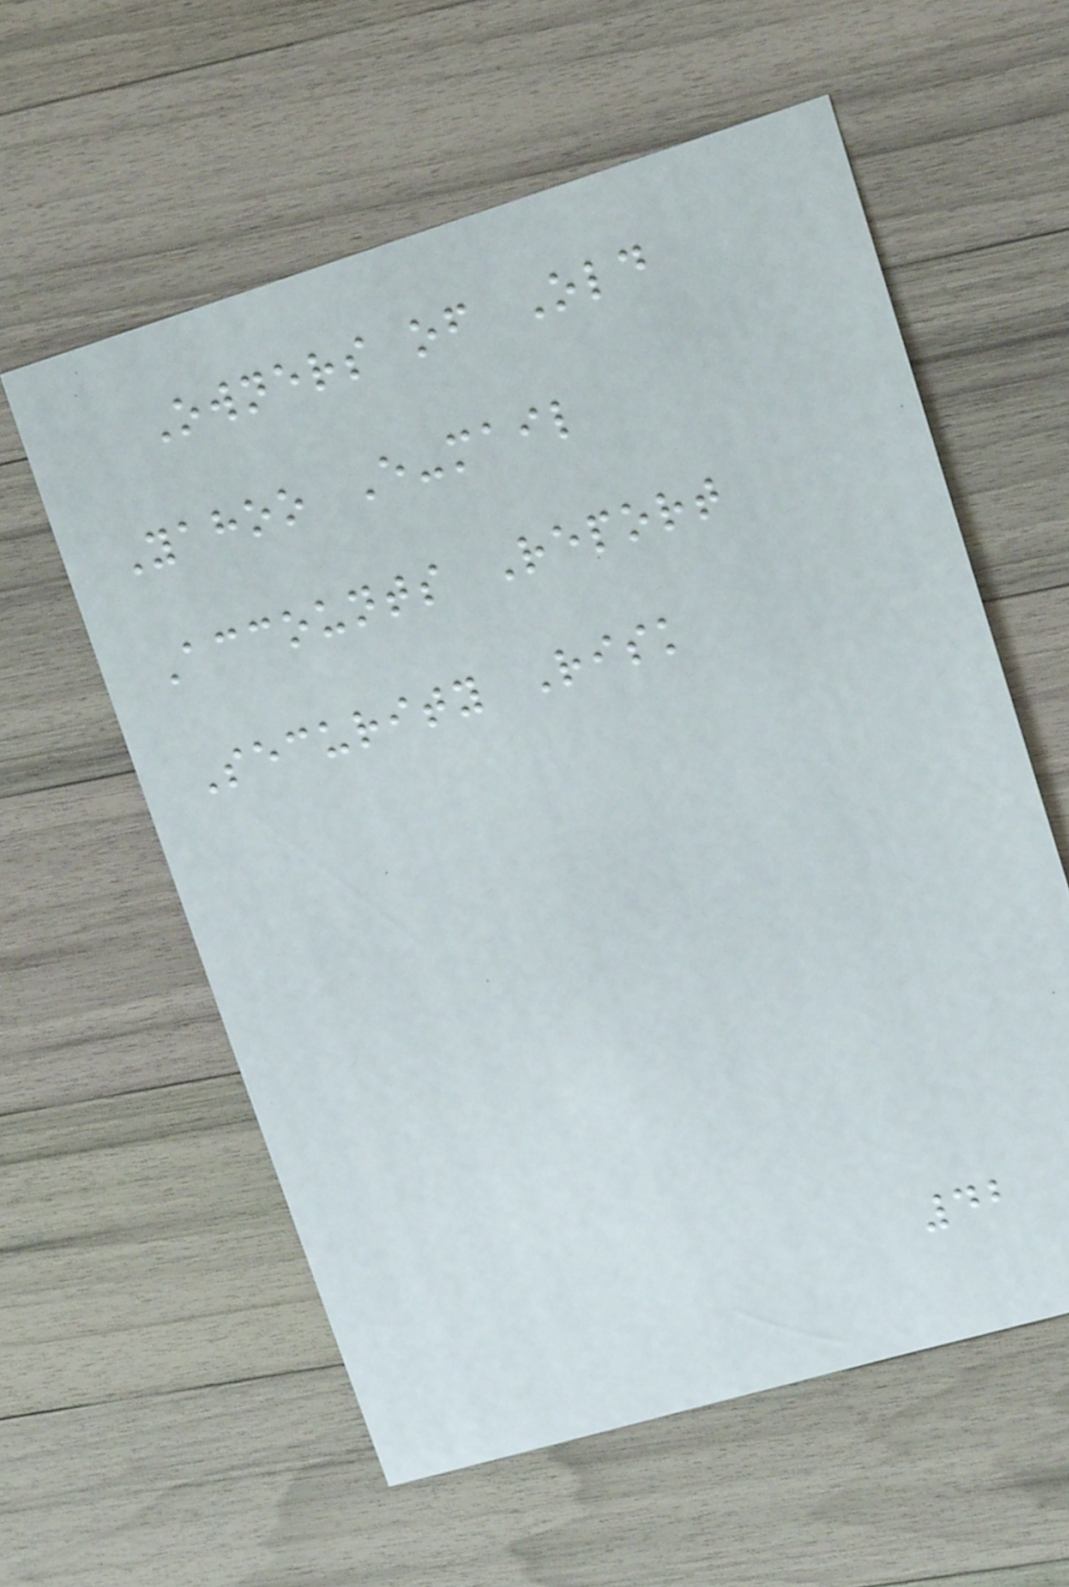Owners of Old
Yahoo E-mail
Accounts Report
Security Risk
42
